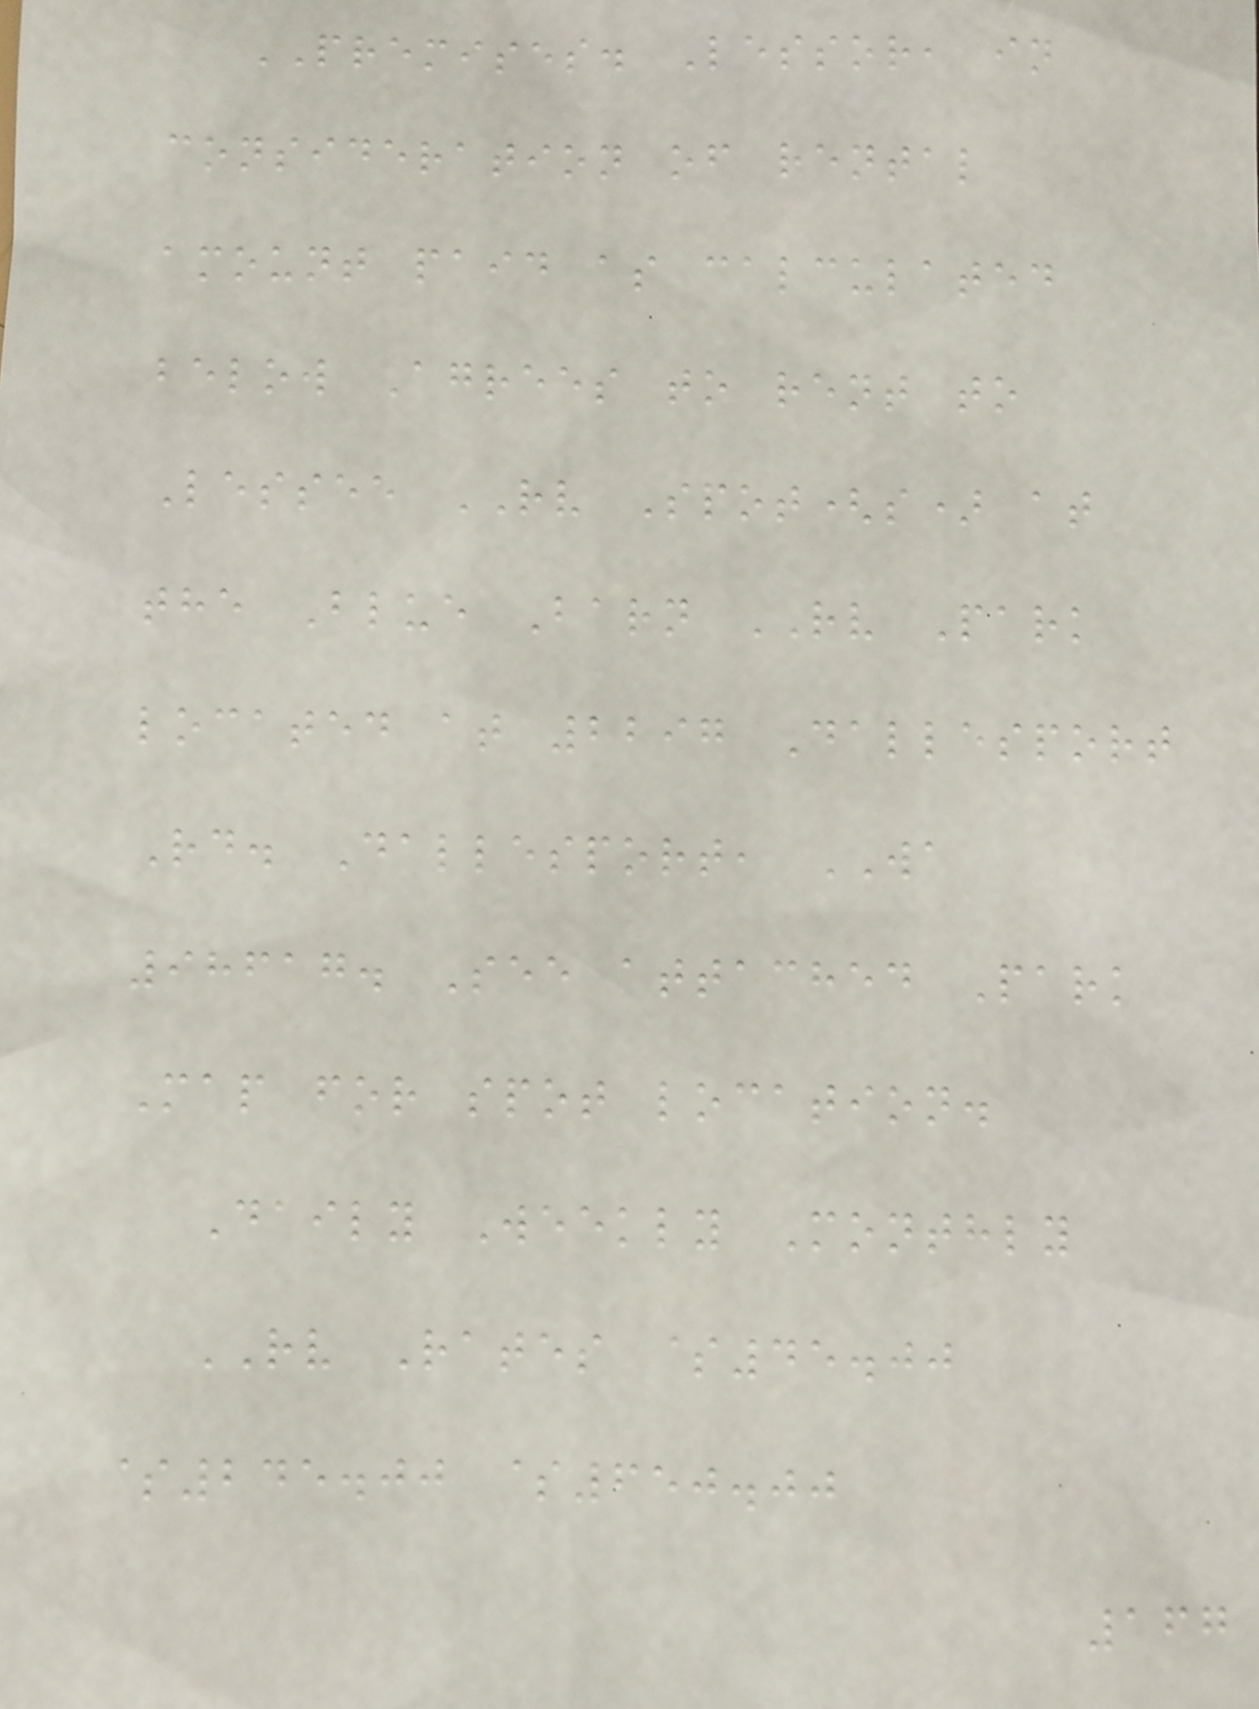PREMISES. Lessor, in
consideration of rental
amount paid as calculated
below Agrees to rent to
Lessee RV Spot(s) at
the Blue Barn RV Park
located at 2297 Dallesport
Rd. Dallesport, WA
98617. See attached Park
Map for spot location.
Daily Weekly Monthly
RV Rates $45.00
$245.00 $650.00
167
